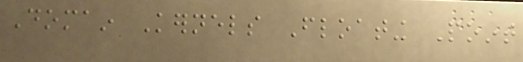Domain Kernels Floating Point
